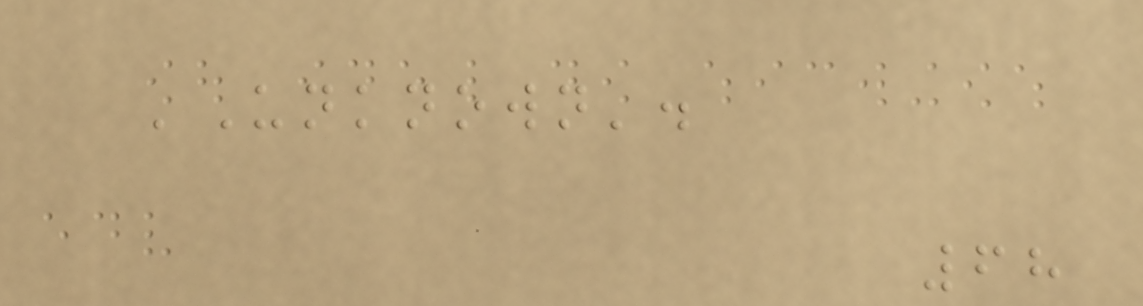'Unknown'.
68
